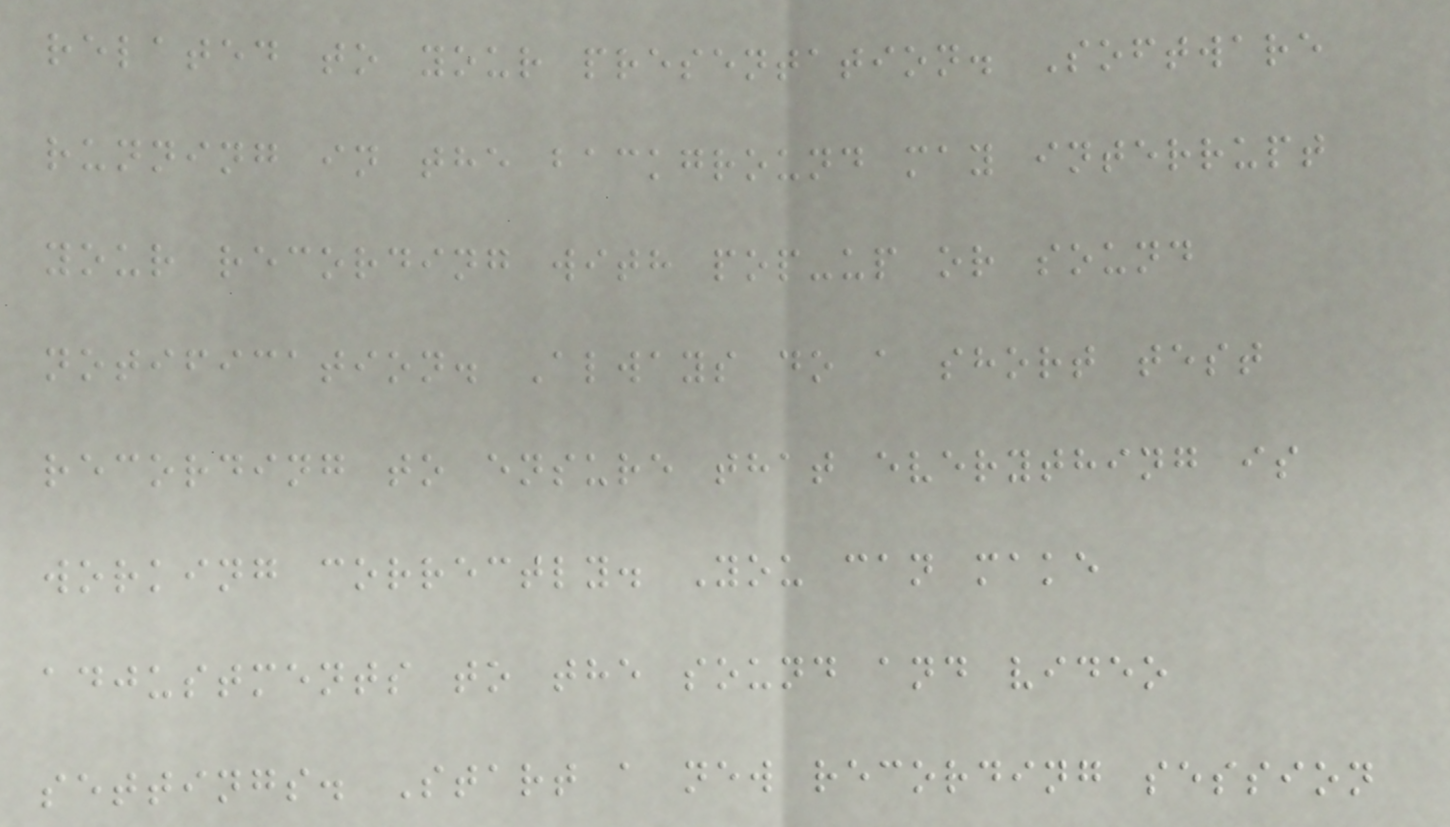related to your presentation. Software
running in the background may interrupt
your recording with pop-up or sound
notification. Always do a short test
recording to ensure that everything is
working correctly. You can make
adjustments to the sound and video
settings. Start a new recording session
